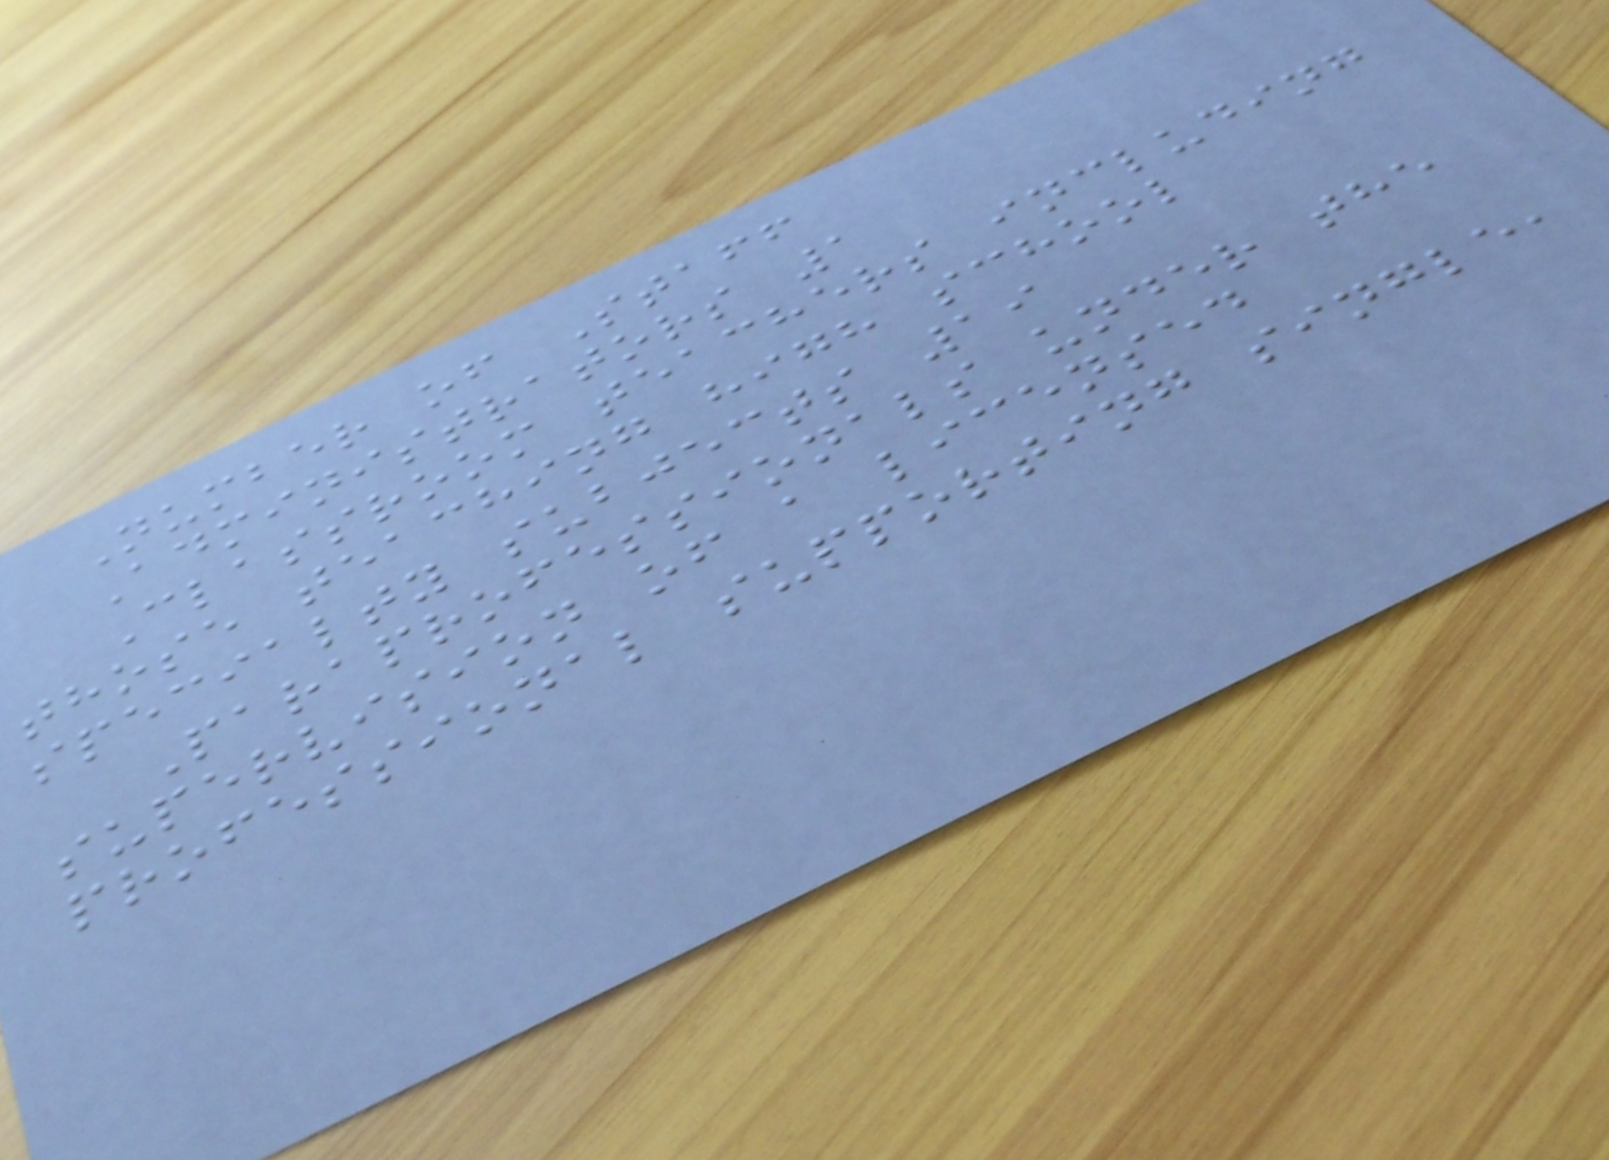Number of Staff
Administrators 1
Classroom teachers including
those teaching high school
specialty subjects 19
Paraprofessionals under the
supervision of a licensed
professional supporting single,
